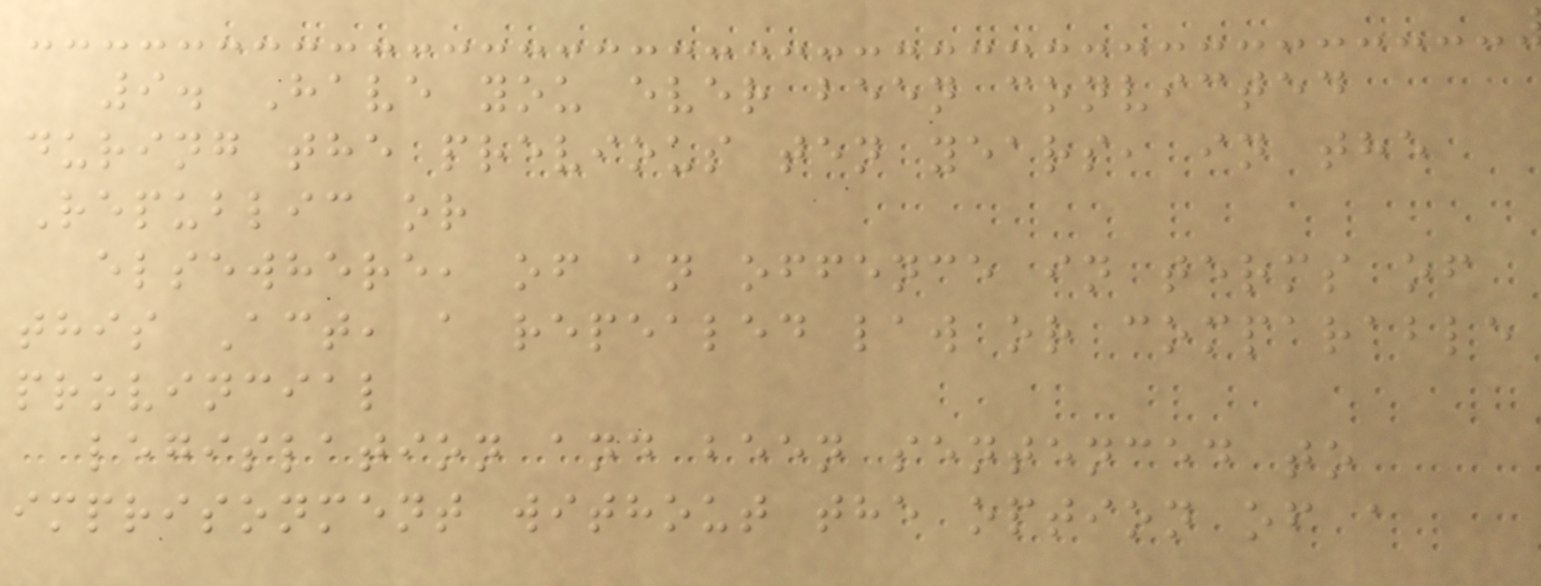9. Have you ever been convicted
during the previous ten years, in the
Republic or
elsewhere, of an offence in terms of
this Act, a repealed law or comparable
provincial
legislation and been sentenced to
imprisonment without the option of a
